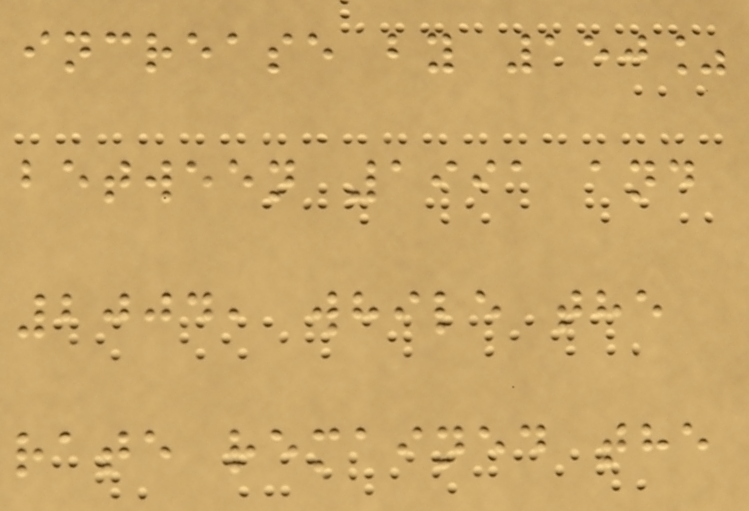increase by 150%
between 1991 and
2004, while the
rate remained the
